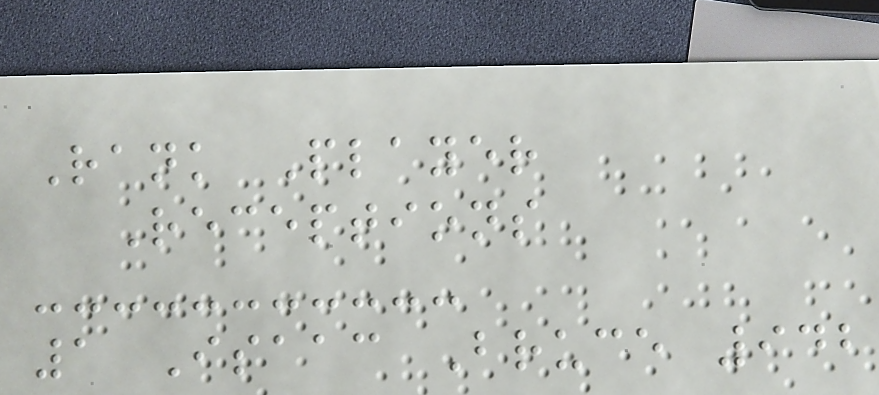Rank Player
Receptions
1 Isaac Bruce 942
